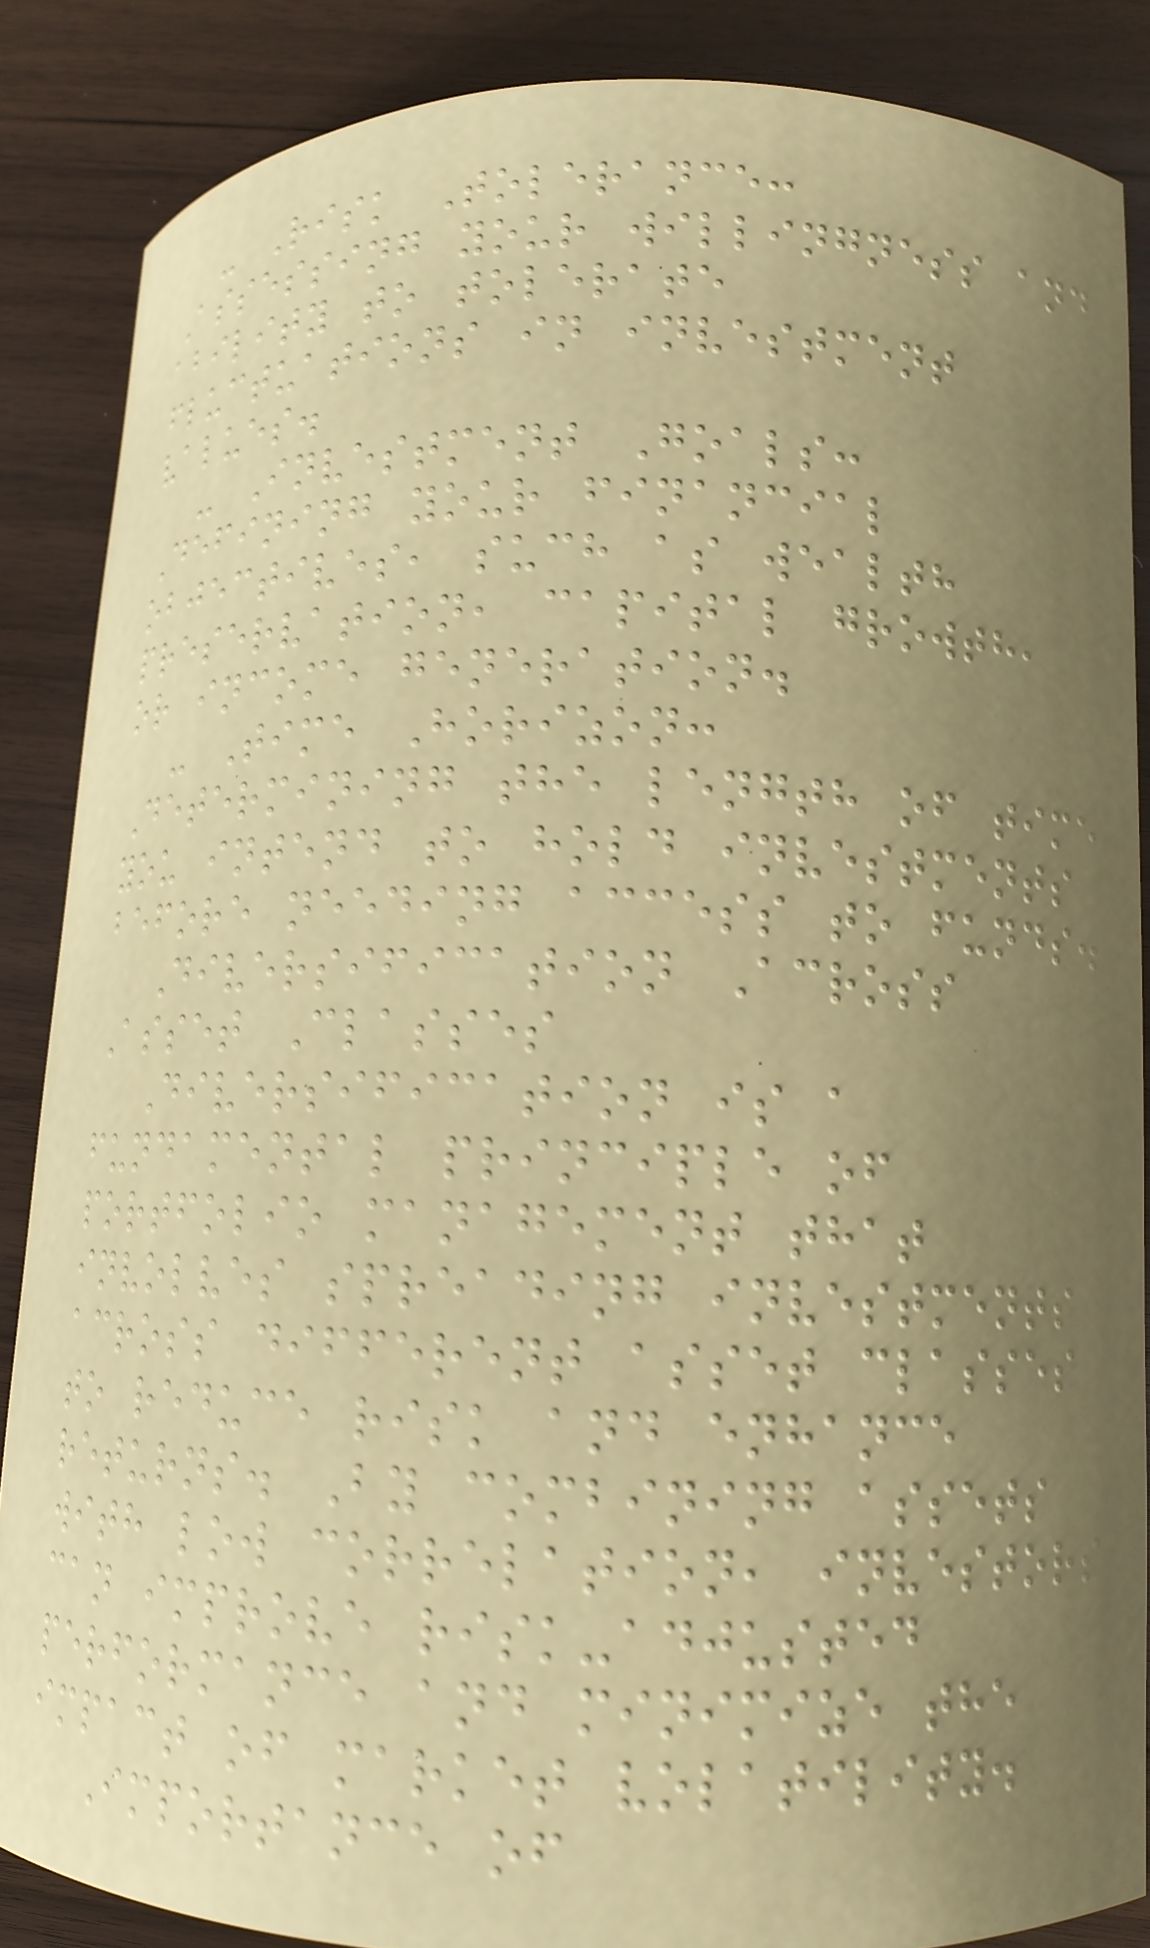- Risk Tolerance:
Assessing your willingness and
ability to tolerate
fluctuations in investment
values.
- Investment Goals:
Defining your financial
objectives, such as wealth
preservation, capital growth,
or income generation.
- Time Horizon:
Determining the length of time
you intend to hold investments
before needing access to funds.
Diversification Across
Asset Classes
Diversification is a
fundamental principle of
portfolio management that
involves spreading investments
across different asset classes
to reduce risk and enhance
returns. By combining assets
with low correlation, investors
can improve risk-adjusted
performance and minimize the
impact of market volatility.
Importance of
